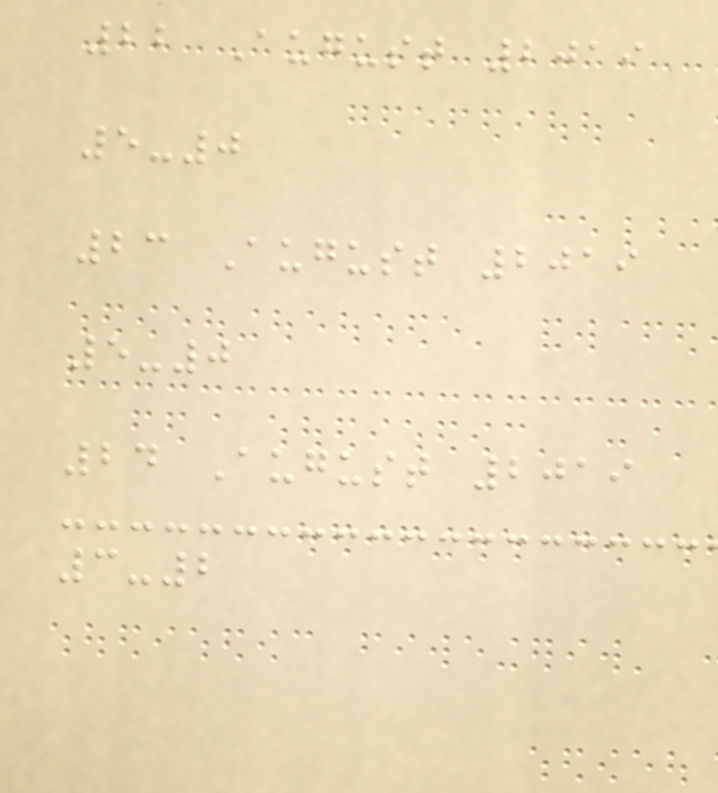22 August 2019
5-0
23 August 2019
5-0
24 August 2019
3-2
